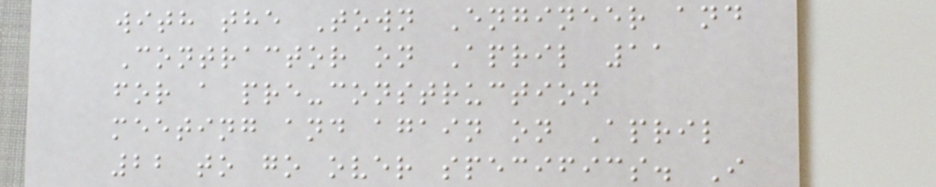with the Town Engineer and
Contractor on April 11
for a pre-construction
meeting and again on April
22 to go over specifics. I
